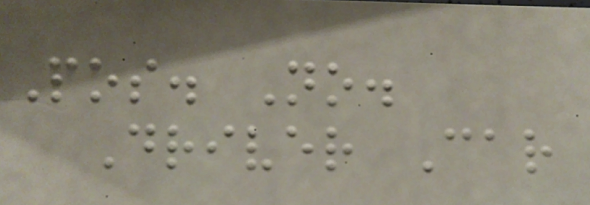Pos. No.
Driver Car
